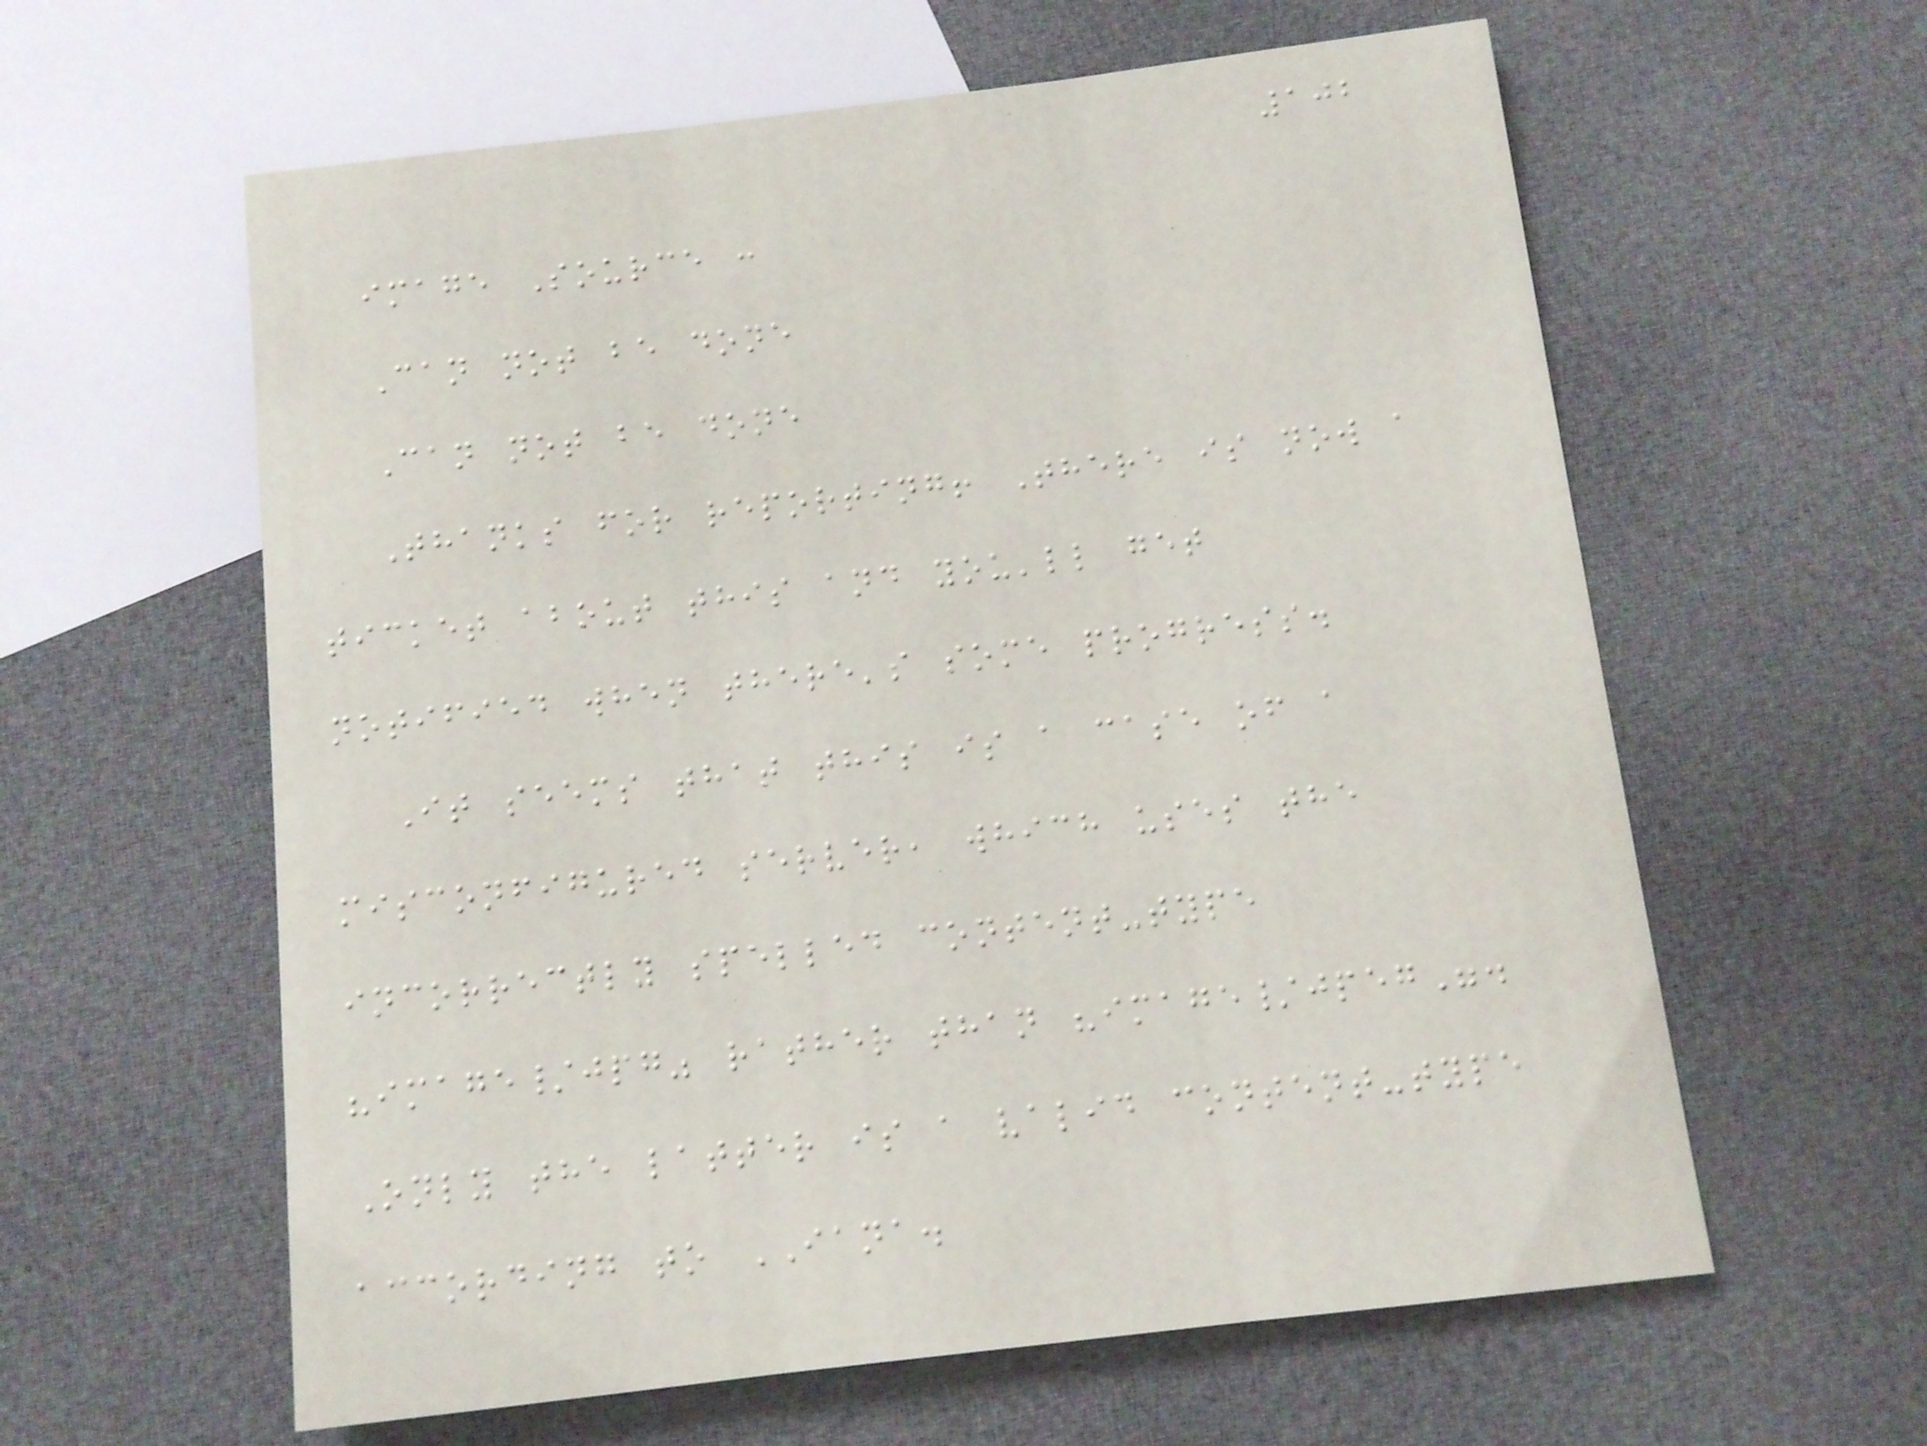102
image Source :
Can not be done
Can not be done
Thanks for reporting! There is now a
ticket about this and you'll get
notified when there's some progress.
It seems that this is a case of a
misconfigured server, which uses the
incorrectly spelled content-type
"image/jpg" rather than "image/jpeg".
Only the latter is a valid content-type
according to IANA.
